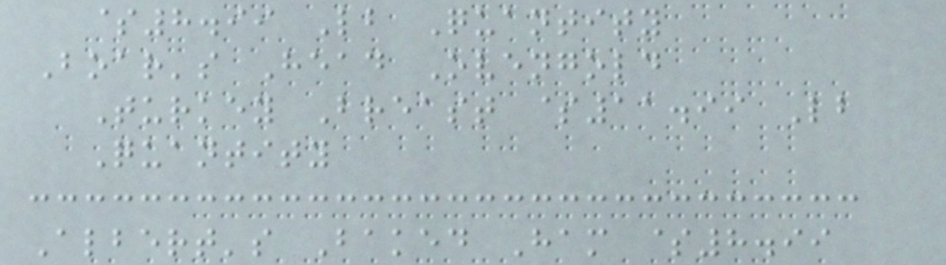$8.99 Lb Quantity
Boar's Head Ovengold
Turkey Breast $11.99 Lb
Quantity
Albert's Baked Ham $8.99
